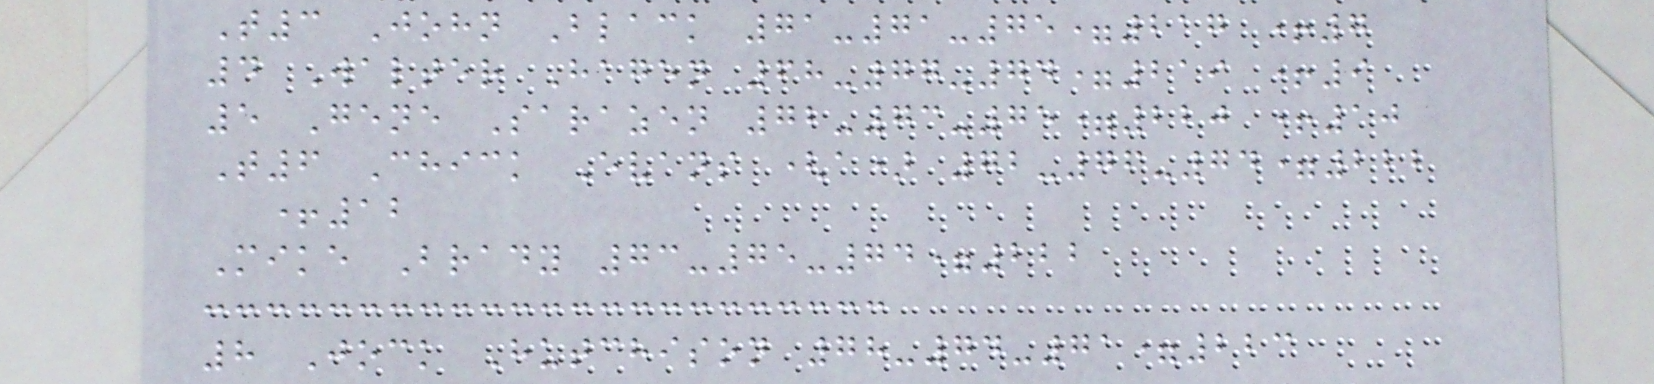T3 John Black 71-71-75=217 +7
4 Walter Hagen 68-77-74=219 +9
5 Gene Sarazen 72-73-75=220 +10
T6 Chick Evans (a) 72-76-74=222
+12
Mike Brady 73-75-74=222
8 Jock Hutchison 78-74-71=223
